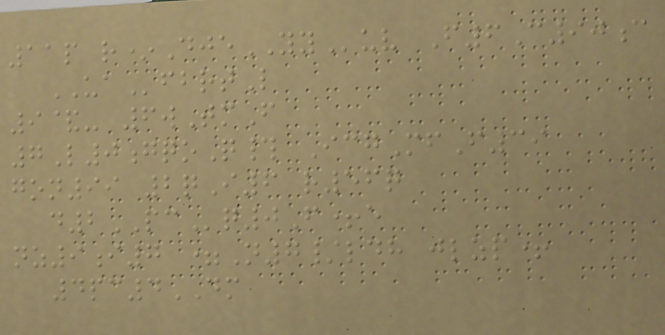11p r*DjeYYuv F6C90c
UAfbrtL
9&- 6wTmF
7L0gqoQ# IcgMfF39
gon99 2qI6 r56q
d2PCq0F+e
nz9i7 =N7/ldh jlzp+
4pc4DM
